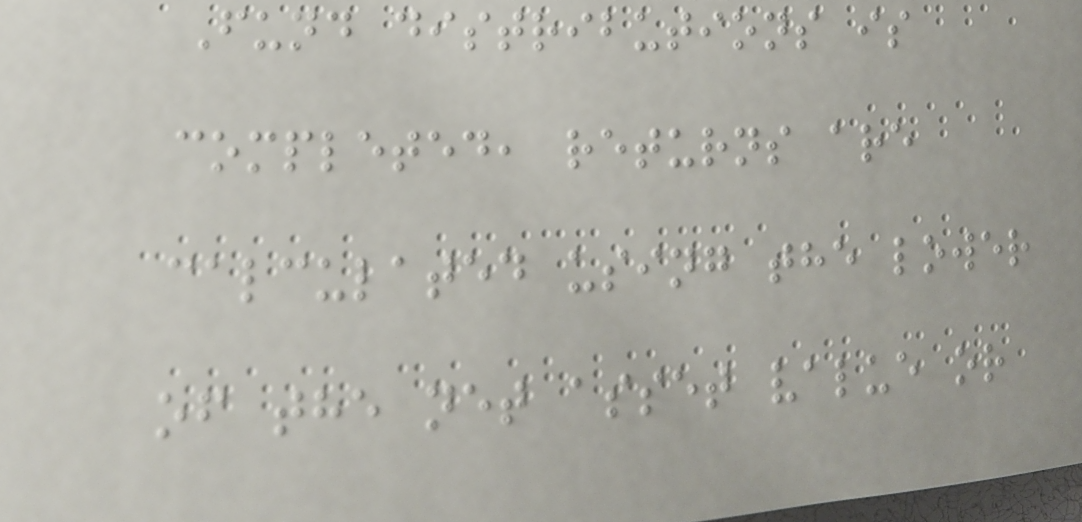Fund distributions is
completed, returns are
calculated using the lower
of the net asset value or
